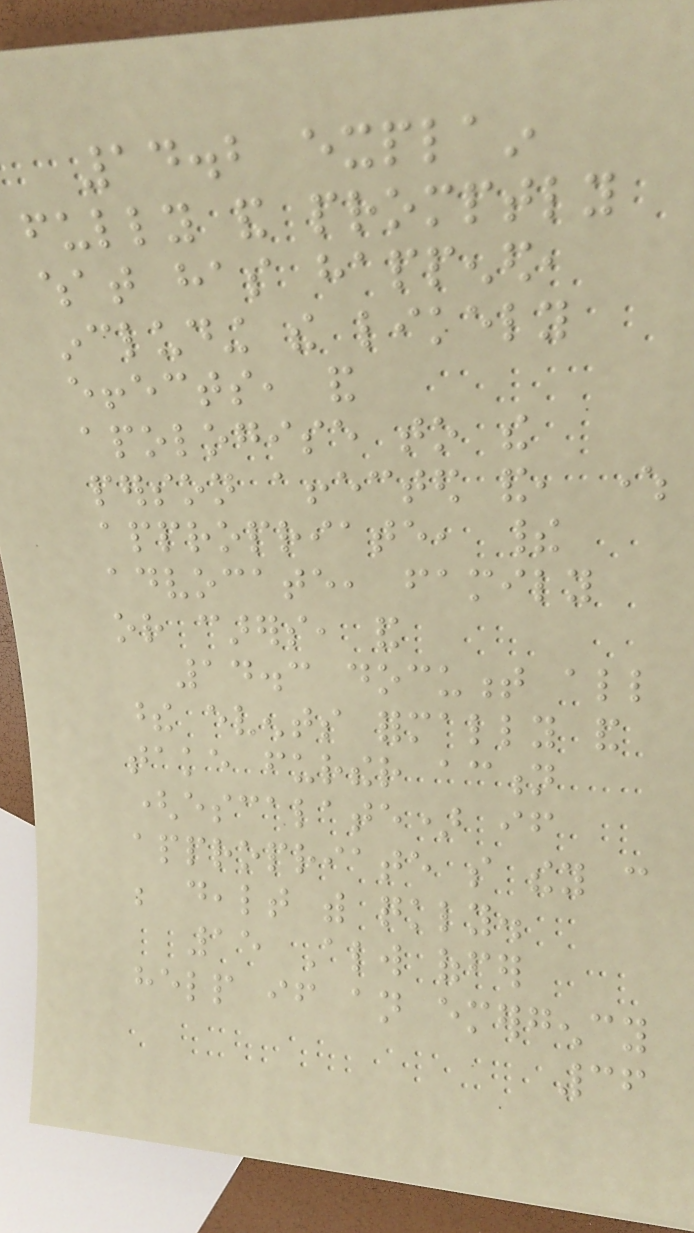14.2 explain
fully and promptly
what has happened,
including the likely
effects, and
apologise to the
person affected and, where
appropriate, their
advocate, family
or carers, and
14.3 document all
these events formally and
take further action
(escalate) if
appropriate so they can
be dealt with quickly.
15 Always offer
help if an emergency
36
